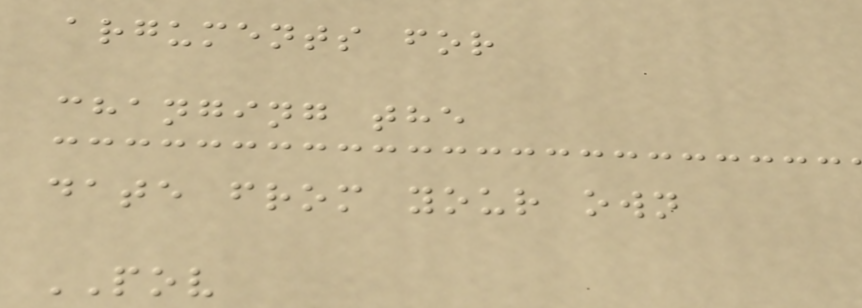arguments for
changing the
date from your own
POV
